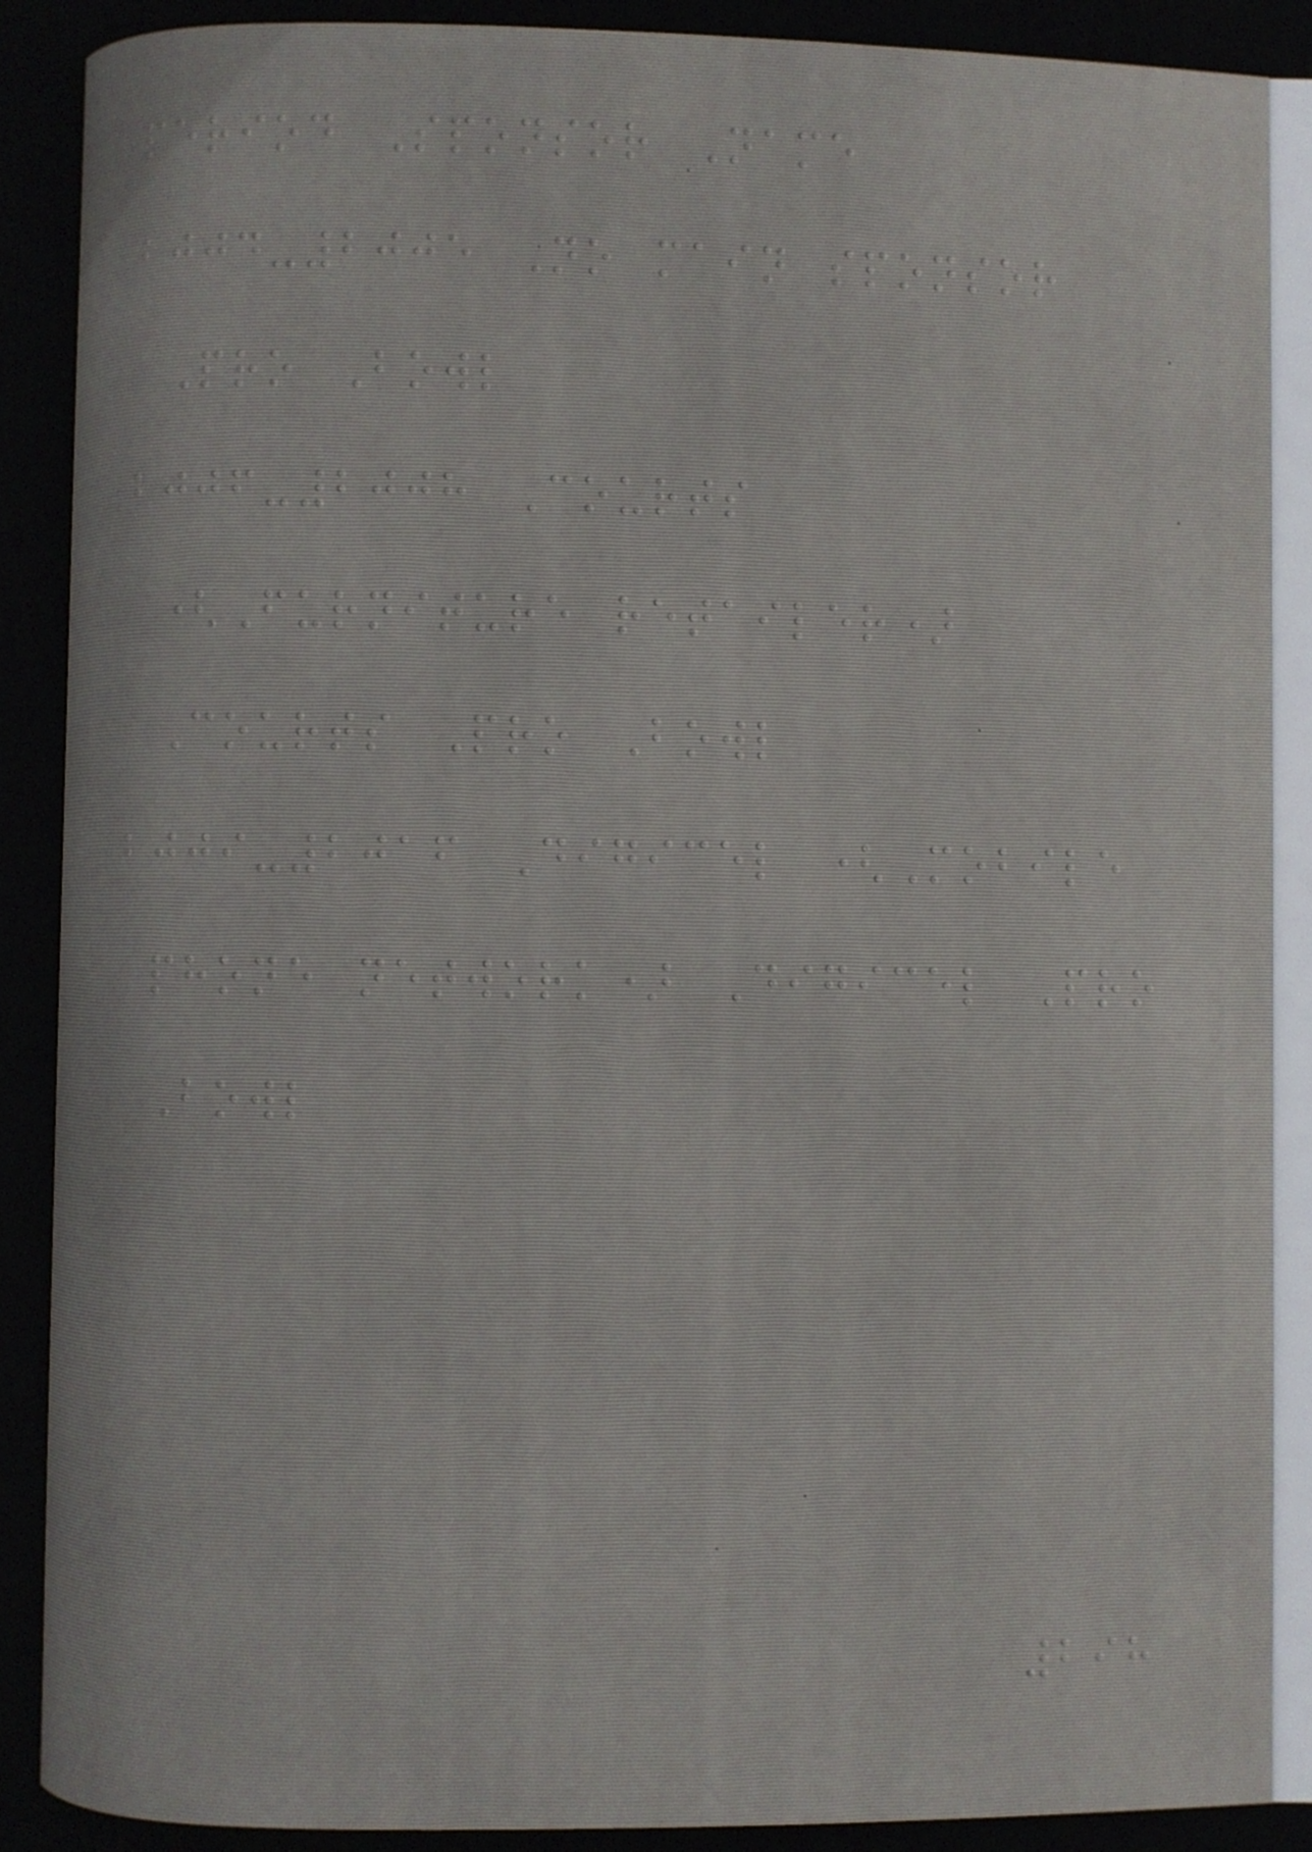Period Sponsor Name
2004-2005 No main sponsor
Pro Bowl
2006-2008 Courts
(Furniture retailer)
Courts Pro Bowl
2009-2016 Digicel (Mobile
phone network) Digicel Pro
Bowl
298
